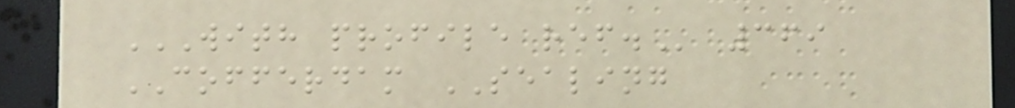WITH PROFILE REF. 369
COFFERDAM SEALING
